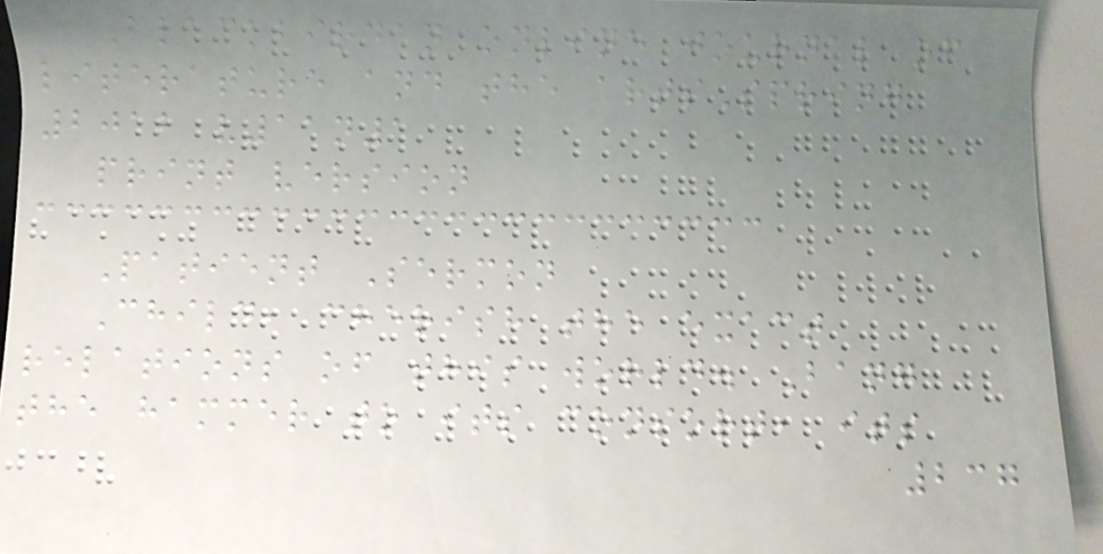Blackbirdan online journal of
literature and the artsSpring
2012 v11n1
print version
Patient Sermon
Child, cherish the exact
relations of this world. Bang
the hammer to its consort, its
237
